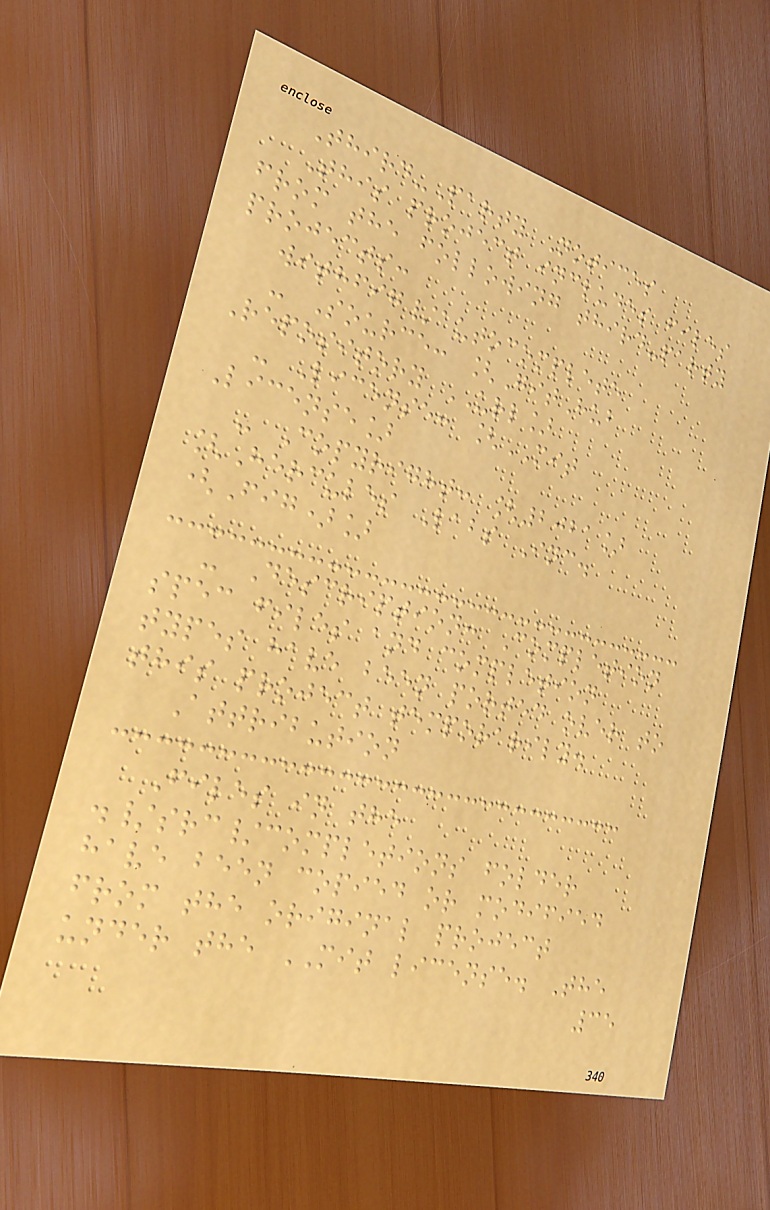Third-Party Notices
This project includes files
from the following third-party
projects:
withfig/autocomplete
- Source: [GitHub
Repository URL]
- License: [MIT
License]
- Copyright: [2021]
[Hercules Labs Inc.
(Fig)]
- Description: Completion
spec files and completion
types have been ported over to
this project temporarily.
Attribution
Files in the
./src/completions folder
have been copied or modified
from the original project
under the MIT license. The
35
